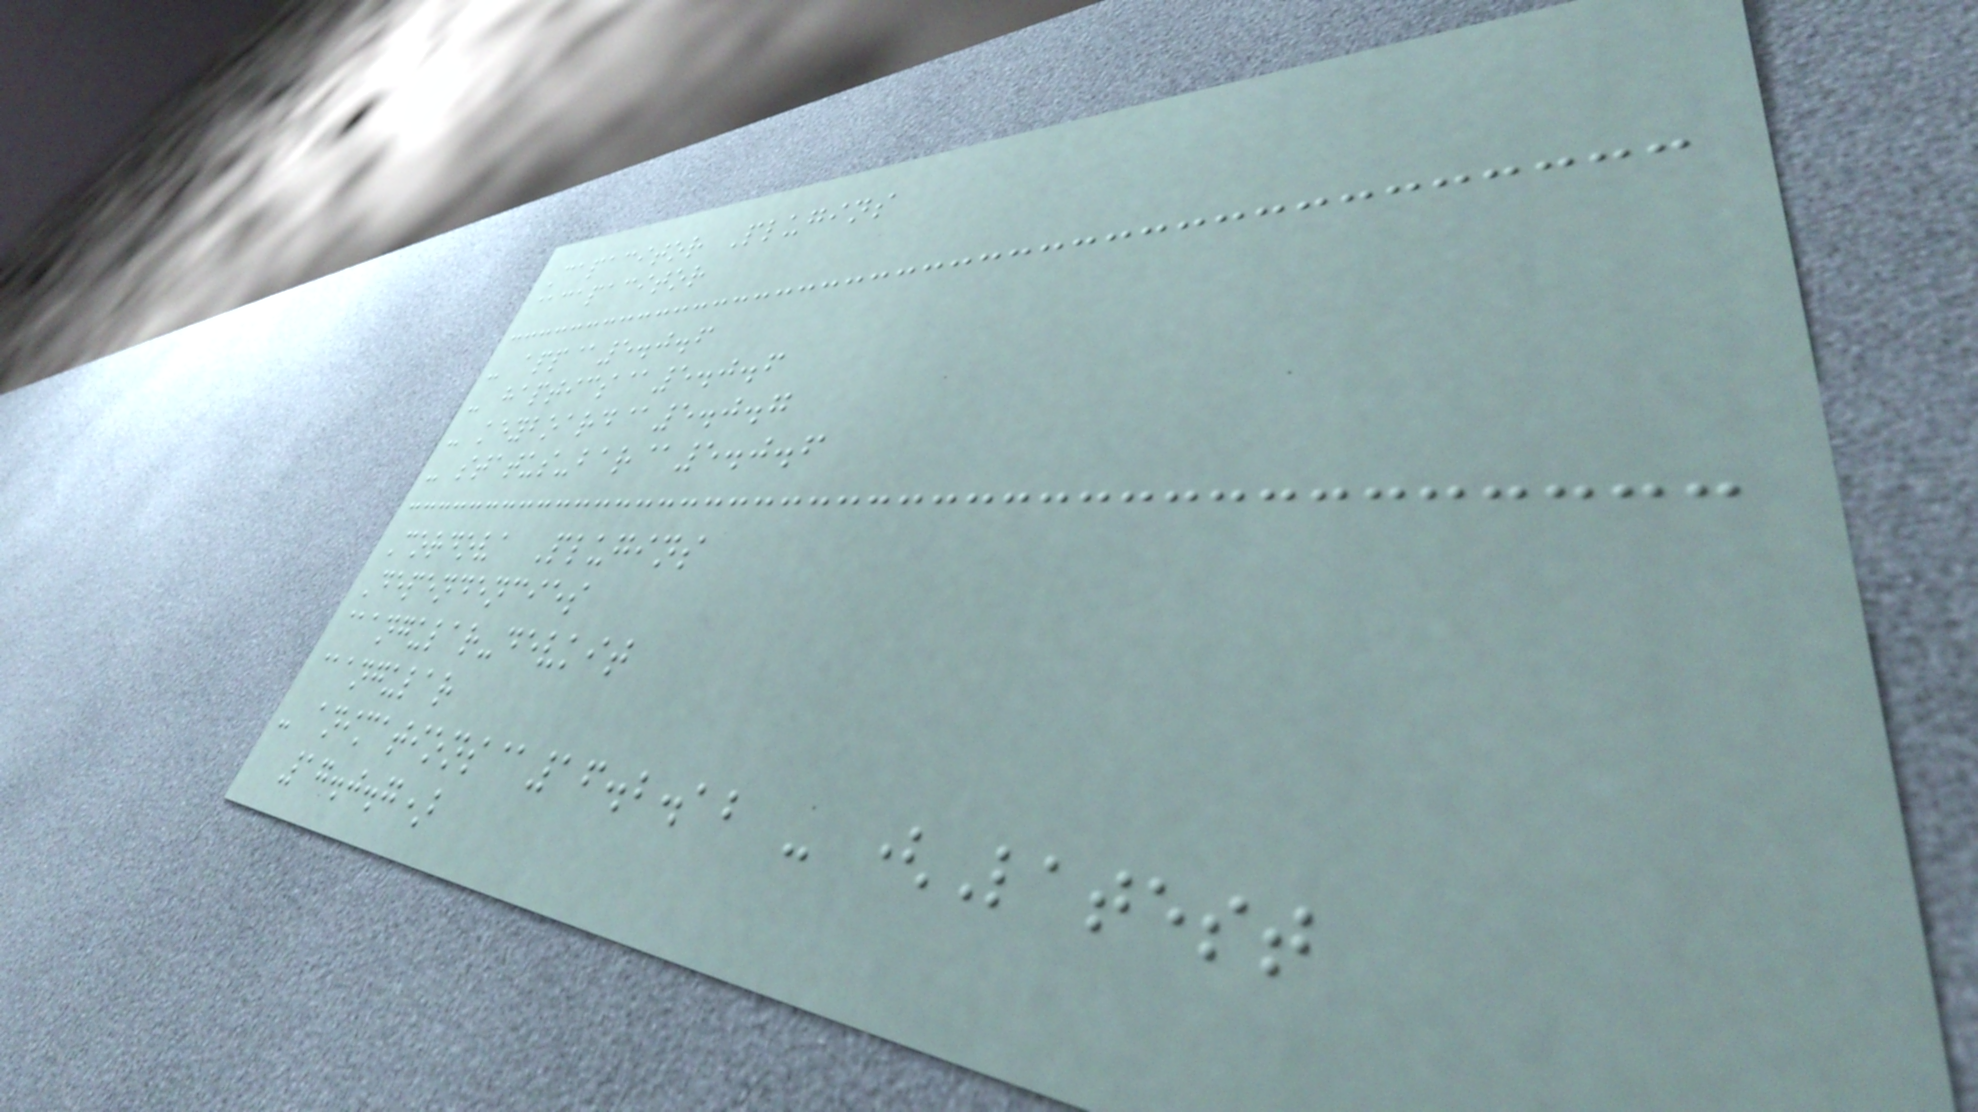Capacitor Plugins
@capacitor
- app@5.0.6
- haptics@5.0.6
- keyboard@5.0.7
- status-bar@5.0.6
Cordova Plugins
Dependencies
@angular-devkit
@angular
- animations@16.2.12 - (Latest
17.0.7)
